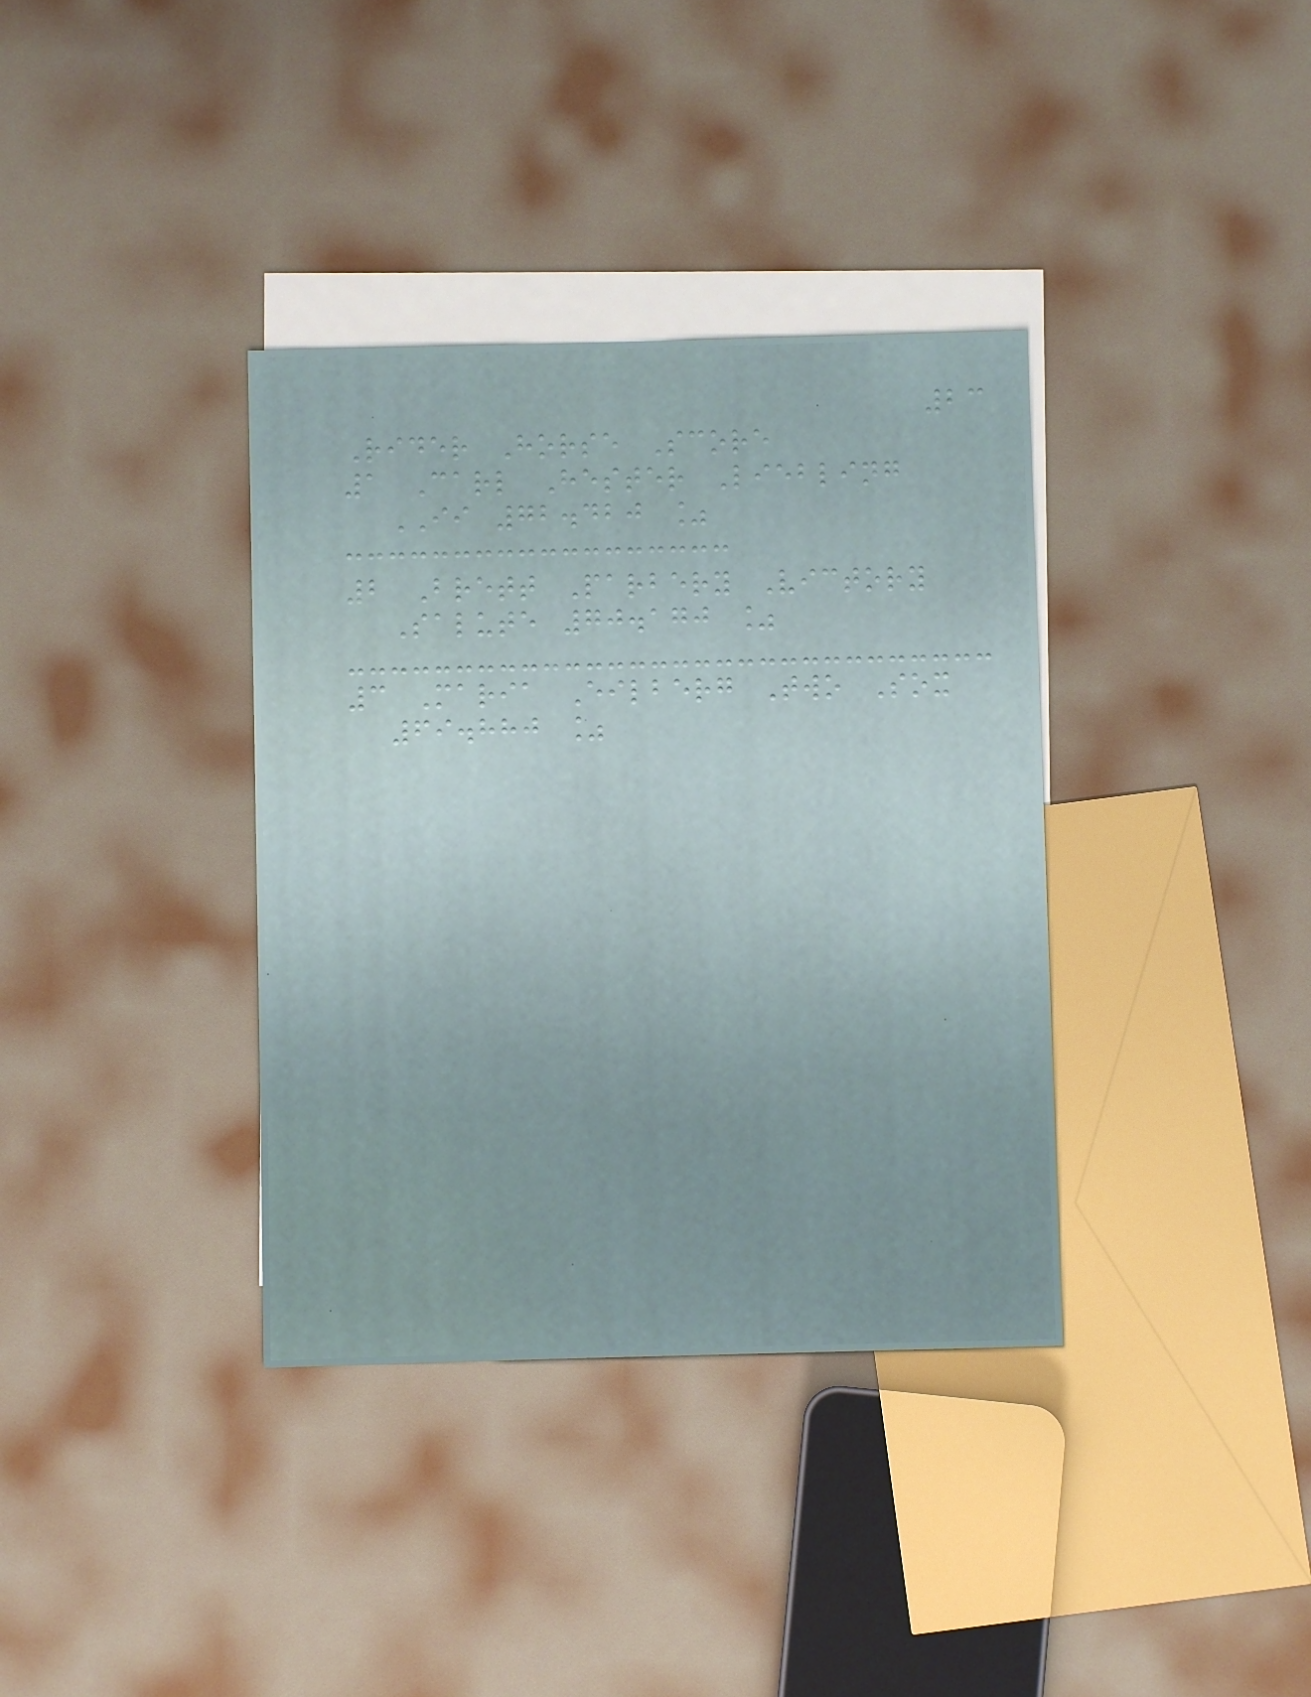23
Rider Horse Score
1 Carl Hester Liebling
II 72.420 %
2 Brett Parbery Victory
Salute 70.170 %
3 Maria Eilberg Two Sox
69.880 %
